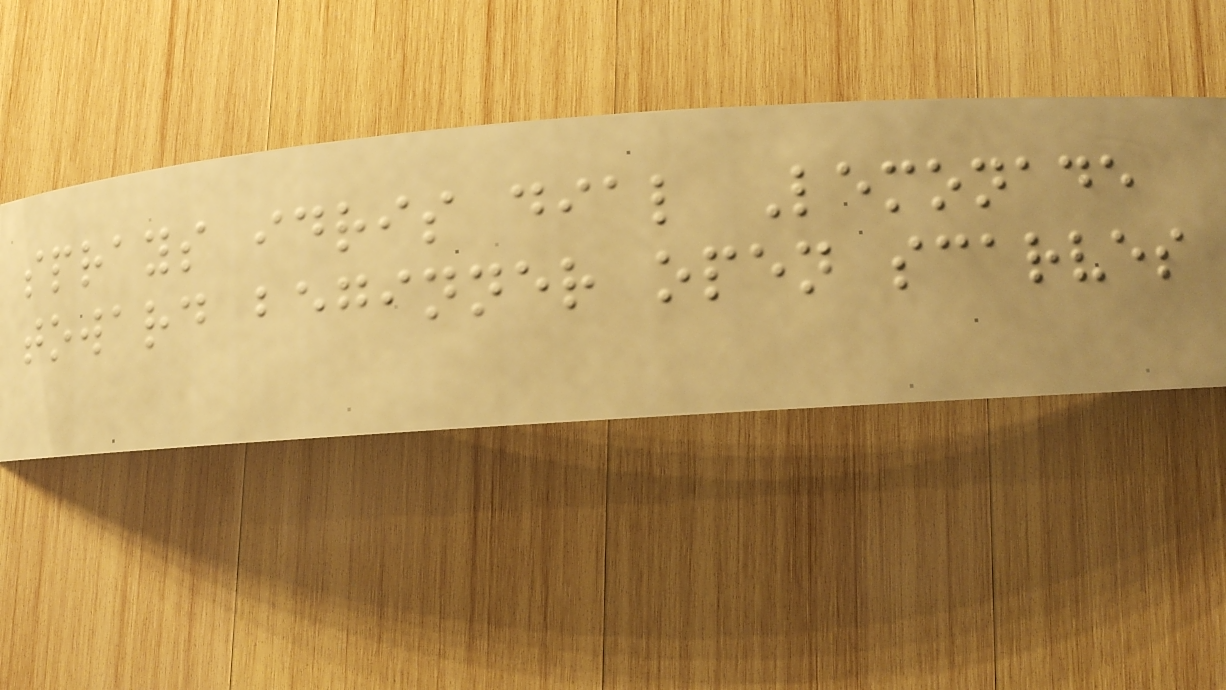sprays idris dial Lemonade
toward beginner open scarves
